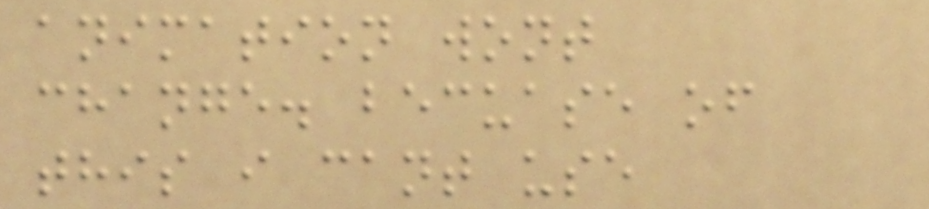animation wont
change. becuase of
this i cant use
